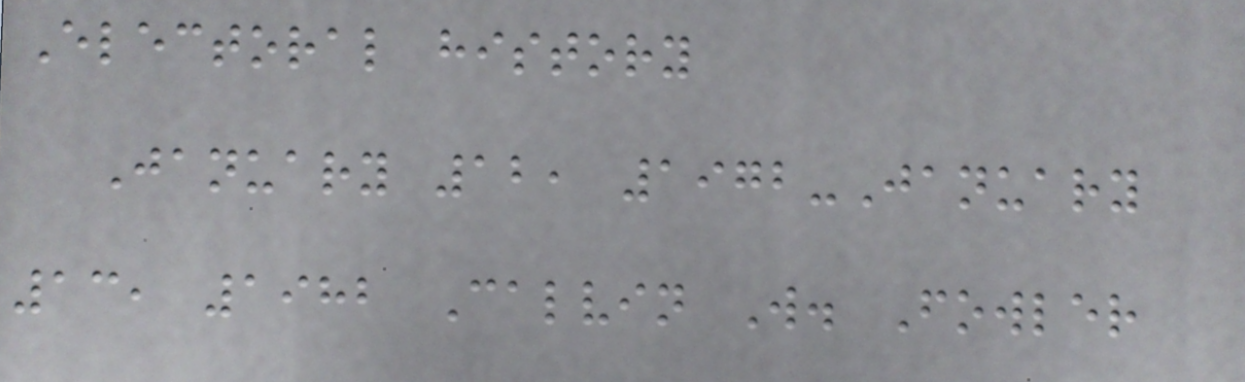Electoral history
January 12, 1972-January
13, 1982 Calvin W. Fowler
